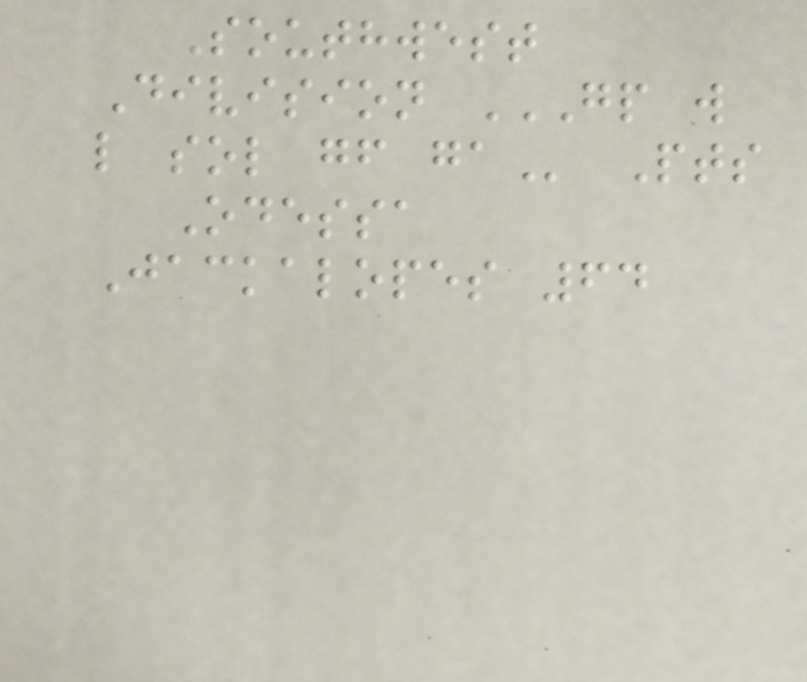Southwest
Division GP W
L SOL GF GA Pts
Odessa
Jackalopes 64
